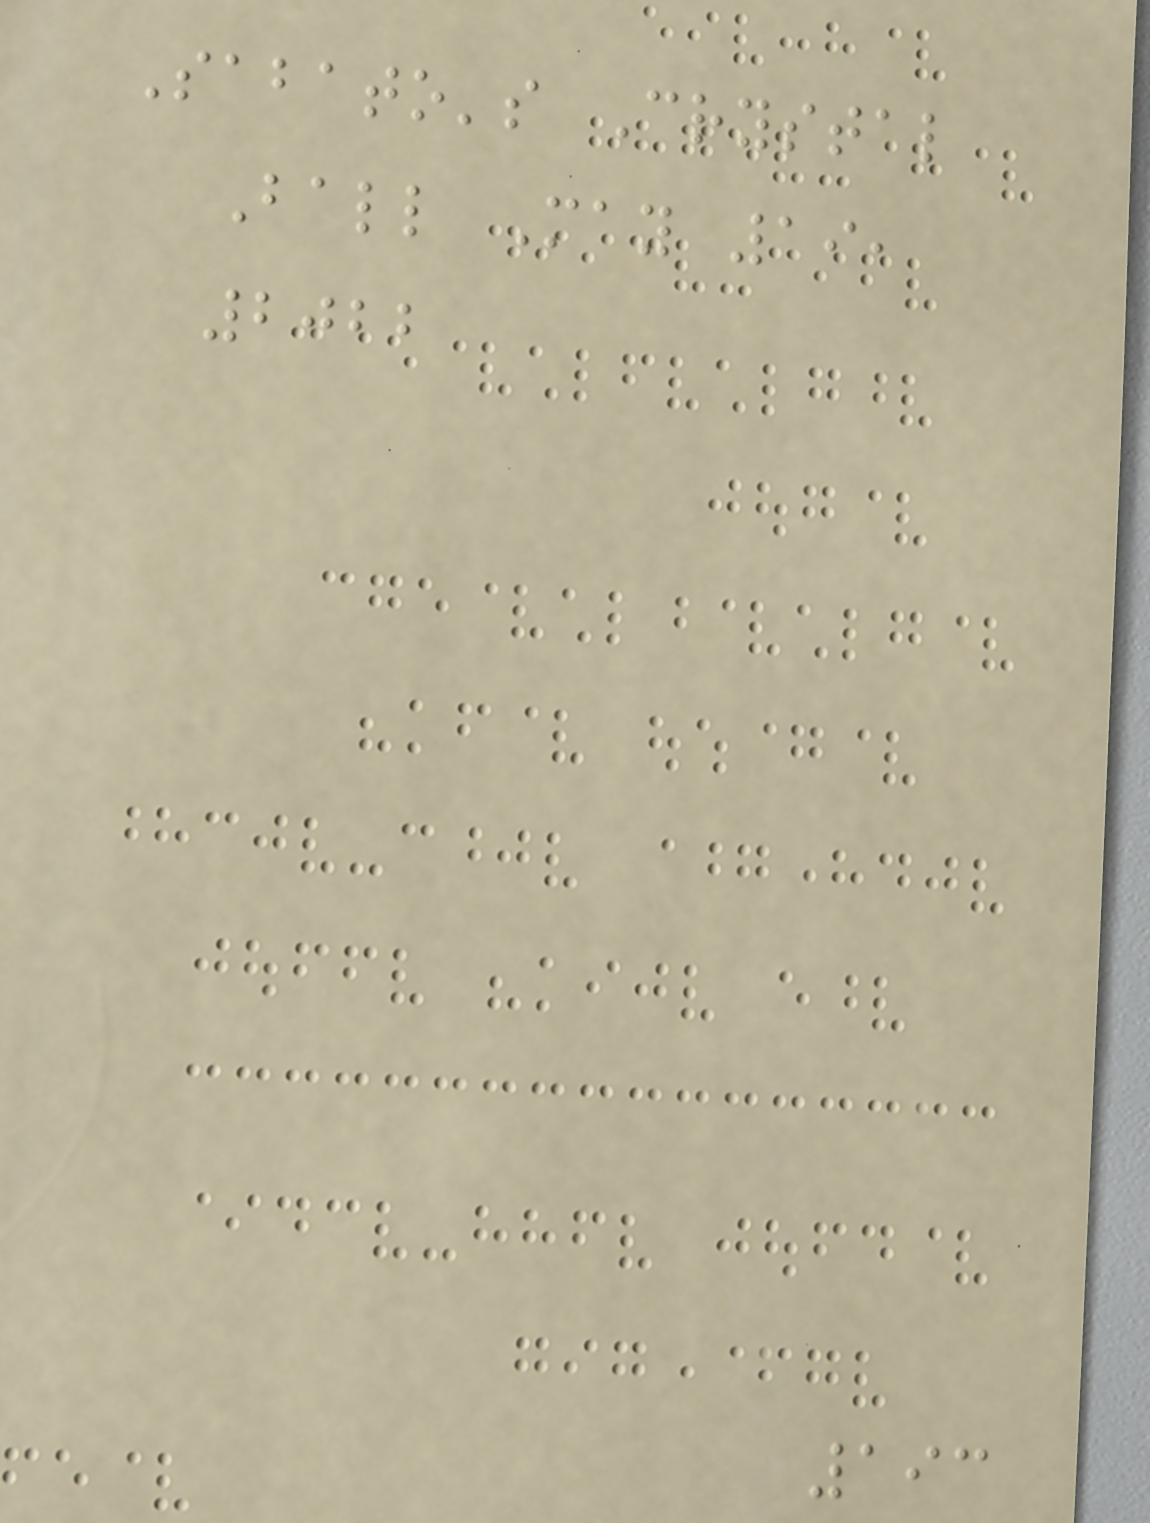Sabato's Crystal
Ball May 19,
2022
193
